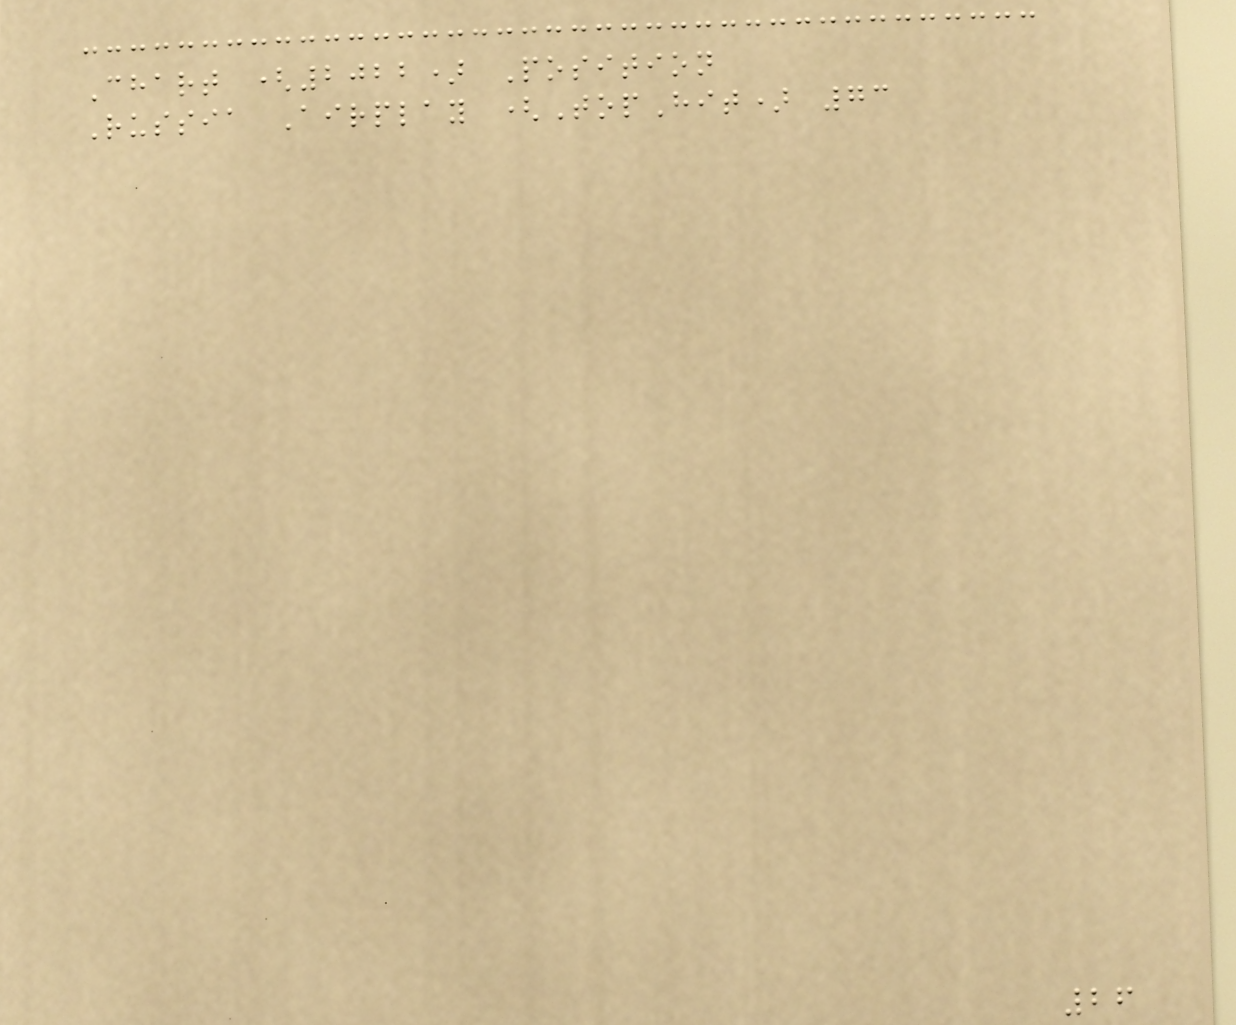Chart (2022) Position
Russia Airplay (TopHit) 73
26
